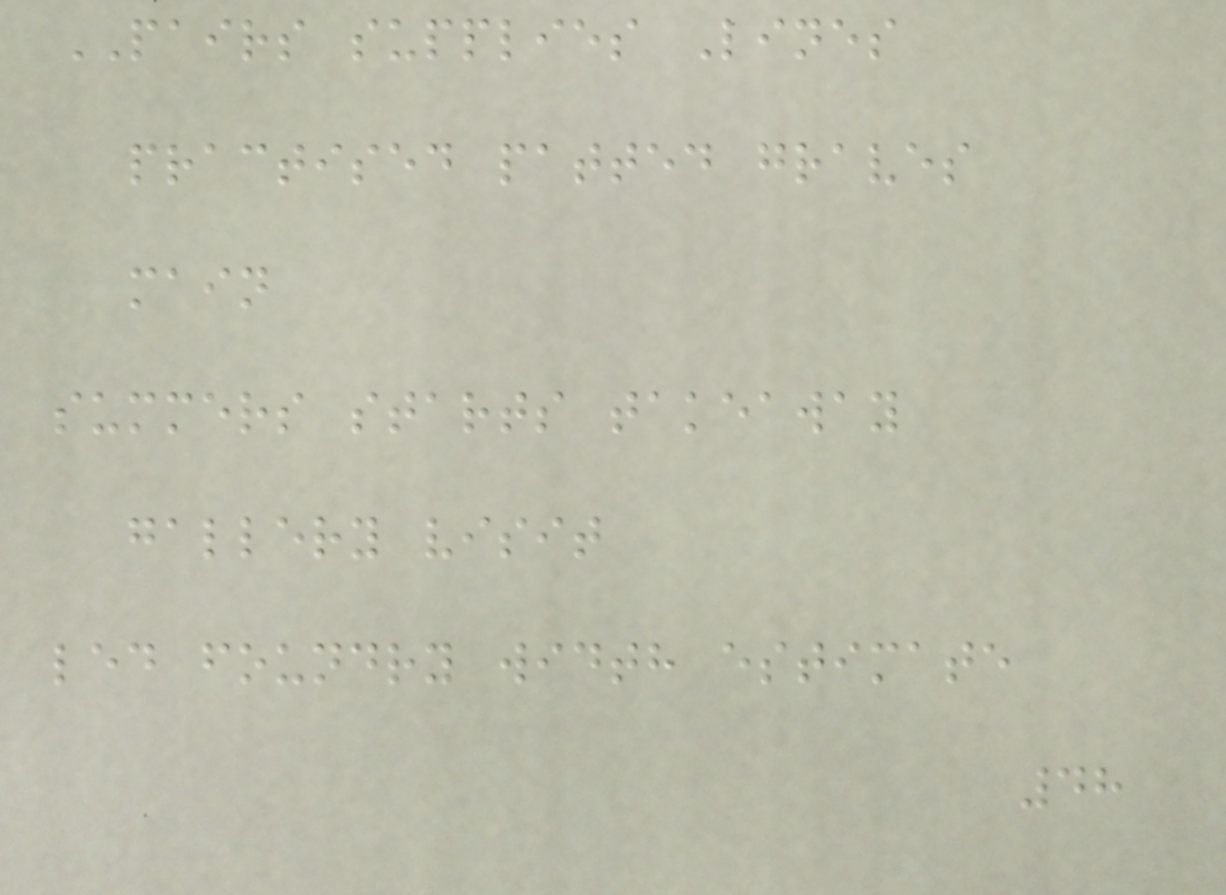PAIRS supplies Lines
practised patted graves
main
summers starts takeaway
gallery visit
led foundry width estimate
48
